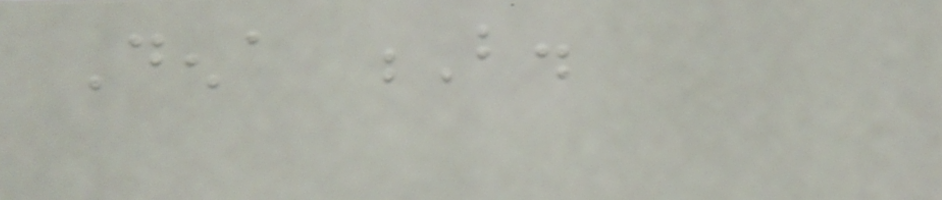Dena B.
